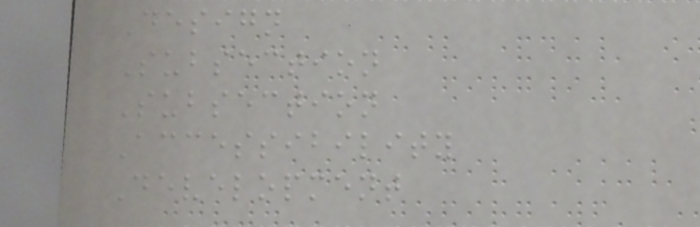Design
Subsection
Subsection
Accessibility
Development
